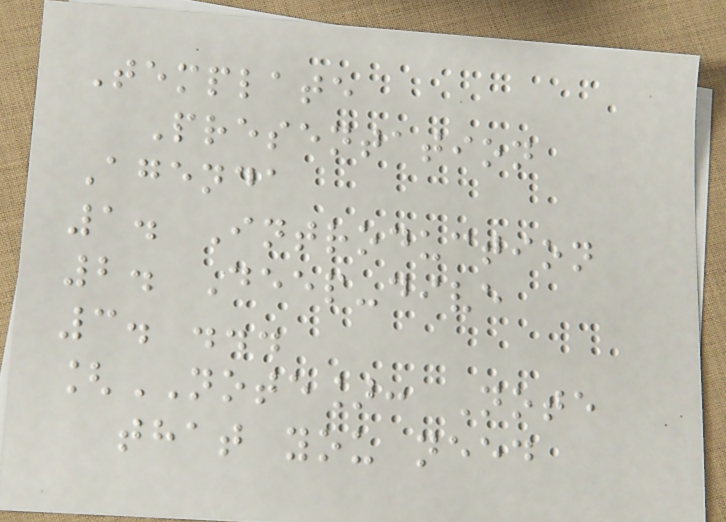Template
Presentation
Agenda
1. Introduction
2. Deep-dive
3. ...
[NOTE]: Note
that you need
